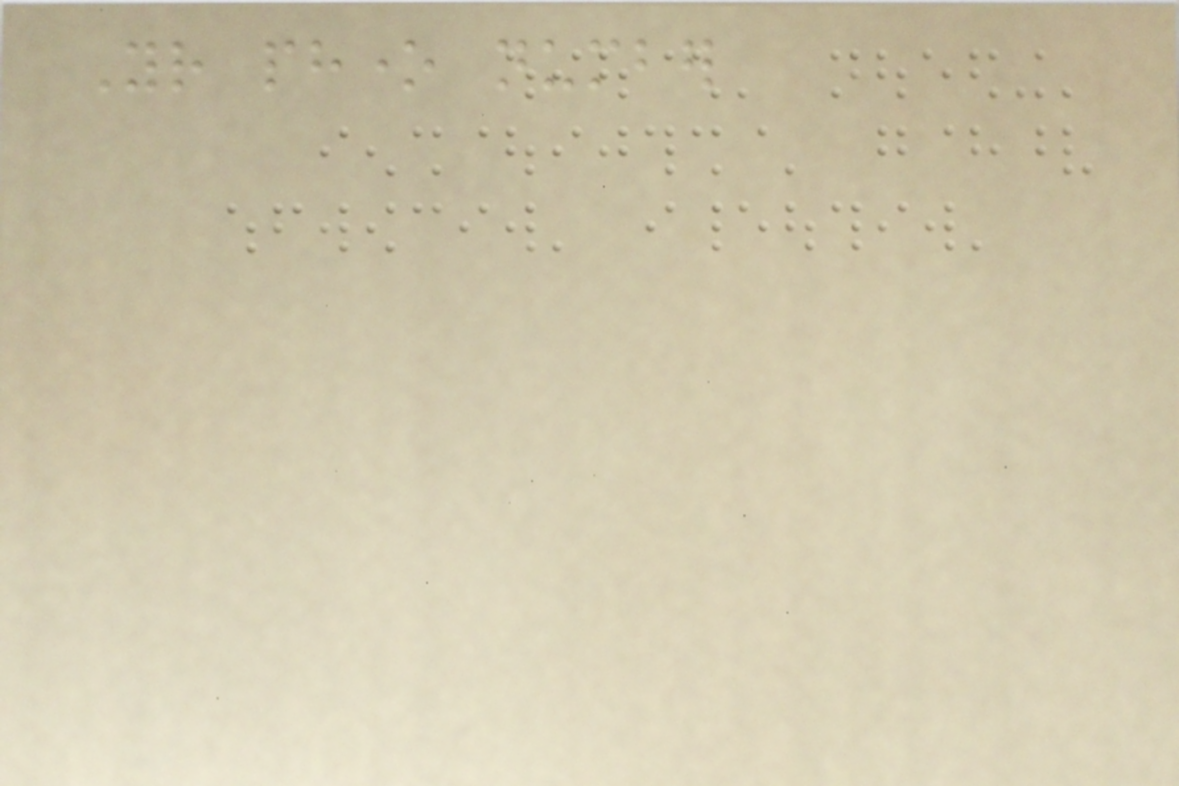Your phone number
